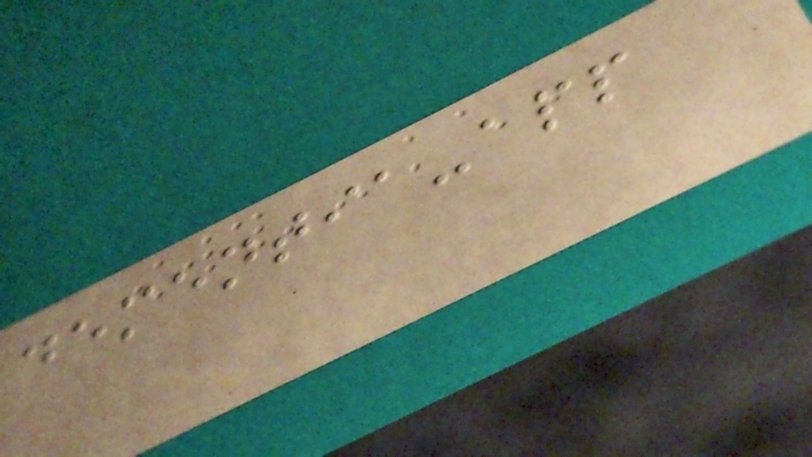dementia-app
